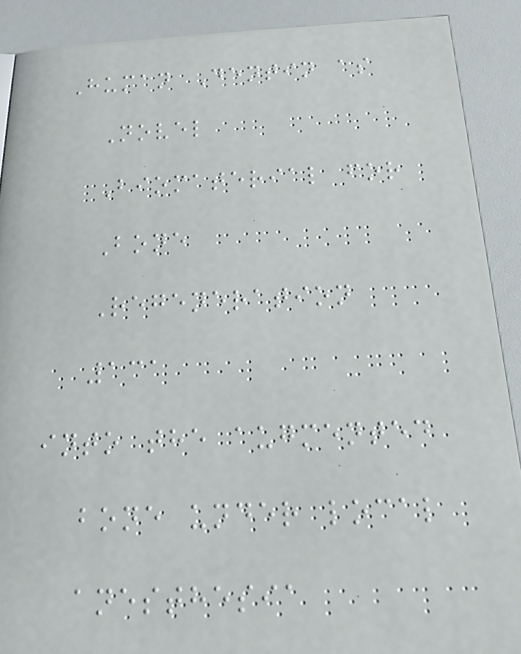Human Dentin as
Novel
Biomaterial for
Bone
Regeneration
131
into the augmented
bone under local
anesthesia
